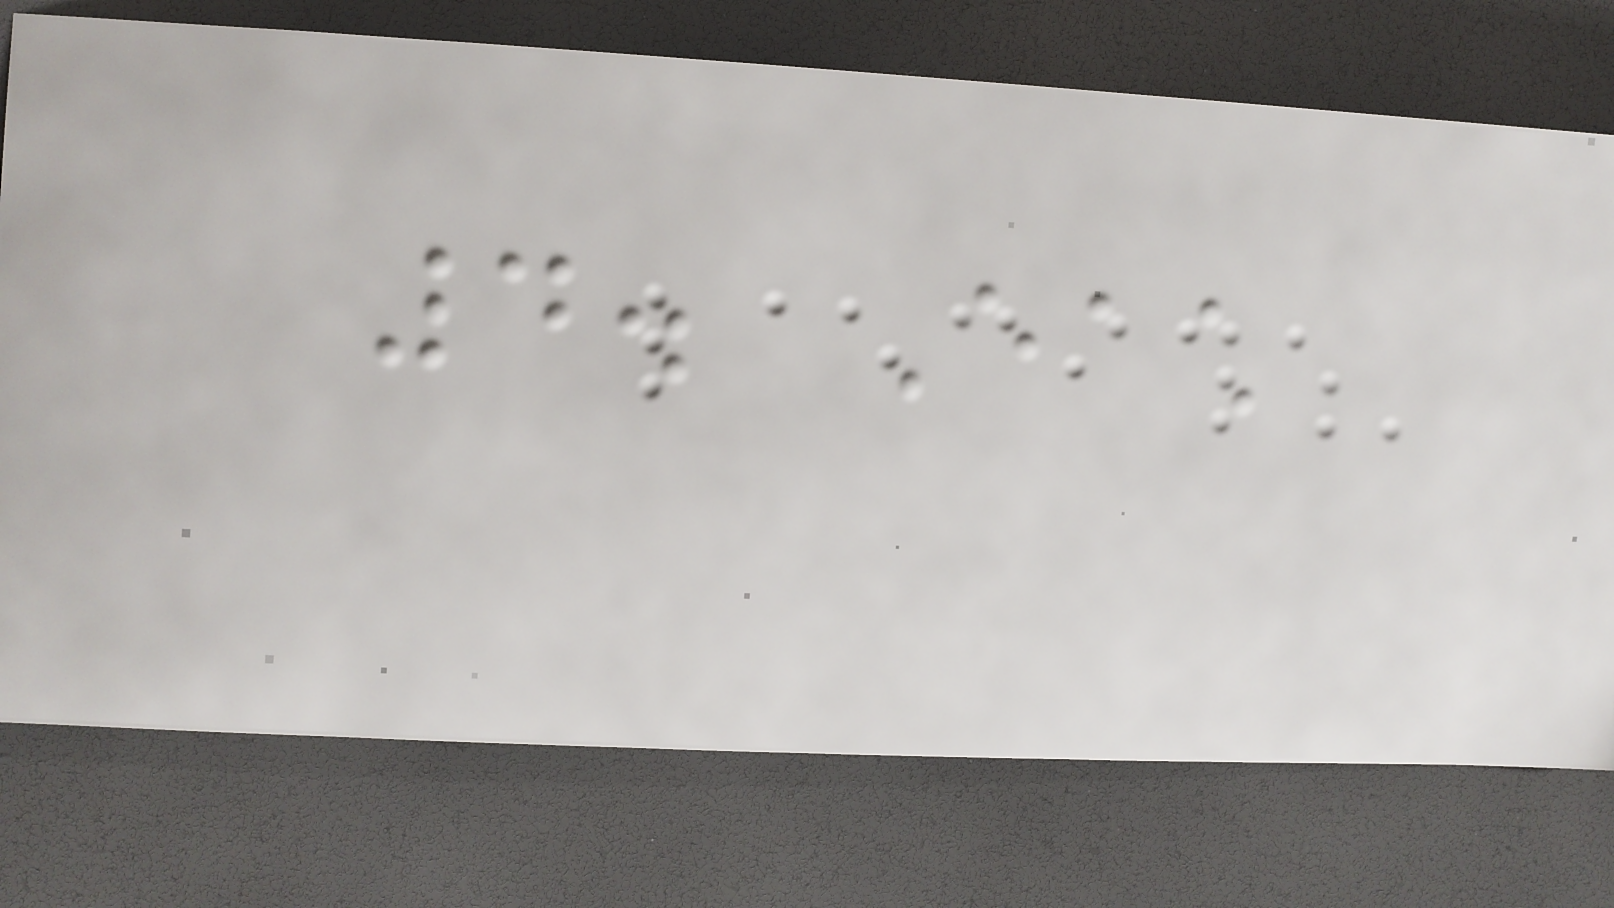4. Each
